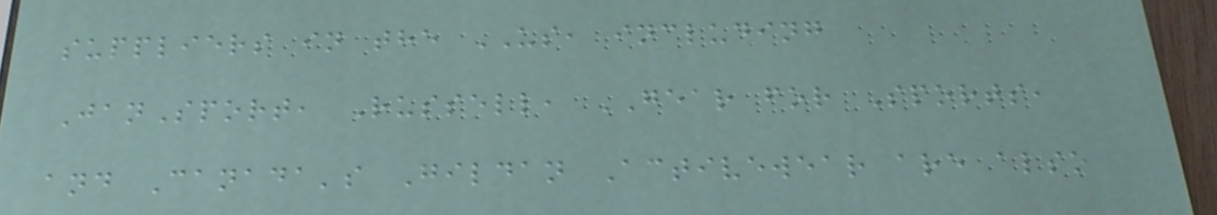suppliers in the US, including
JanSport, Russell, GEAR for Sports,
and Canada's Gildan Activewear are also
